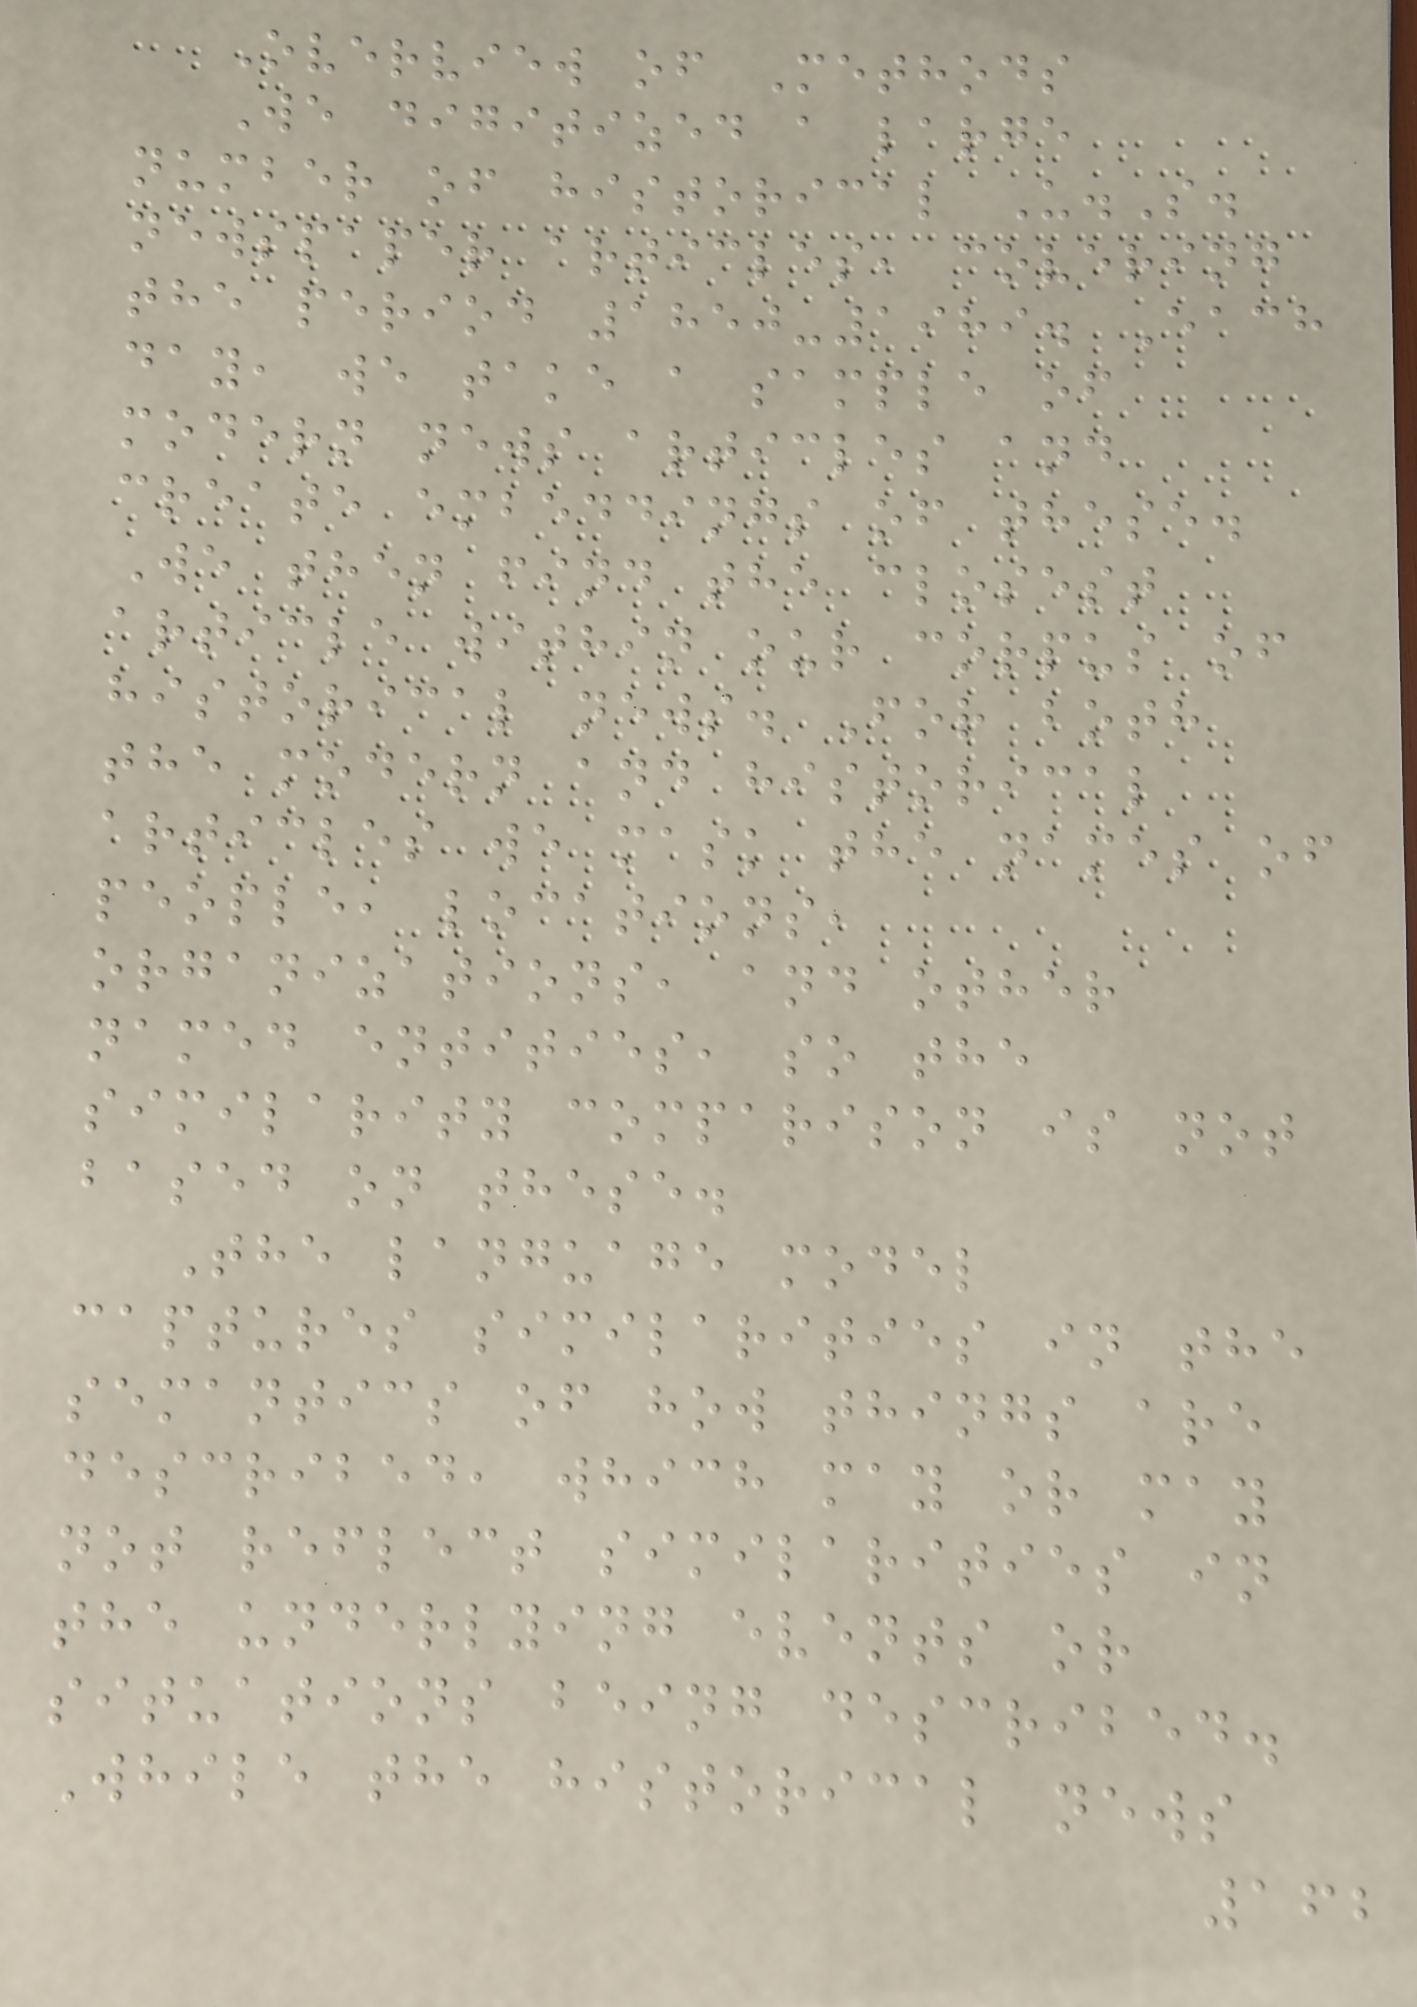Overview of Methods
We digitized a large
number of historical U.S.
newspaper articles, covering
the period 1850-1989. Each
day, we take a sample of
modern news articles and
create embeddings of these.
We then find the closest
article within our corpus of
historical news. For both
the modern and historical
articles we mask the names of
people, locations,
organizations, and other
named entities, so the
similarity comparison is not
based on these.
The language model
captures similarities in the
semantics of how things are
described, which may or may
not reflect similarities in
the underlying events or
situations being described.
While the historical news
162
